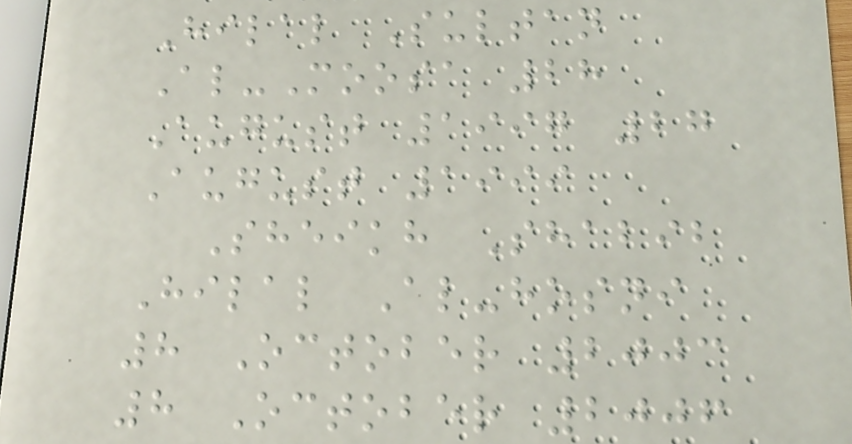Hilal Sultan
Al-Moosa 28
August 1997 27
August 1999
Sheikh Shabib
Hilal Al-hosni
8 October 2003
8 October 2006
